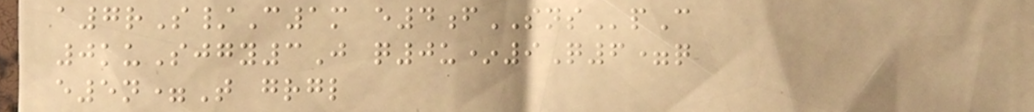a7rS/C1m e4fSNSpC
0kuSjgy3J q0u*9Q6=q
e5n=T grgl
